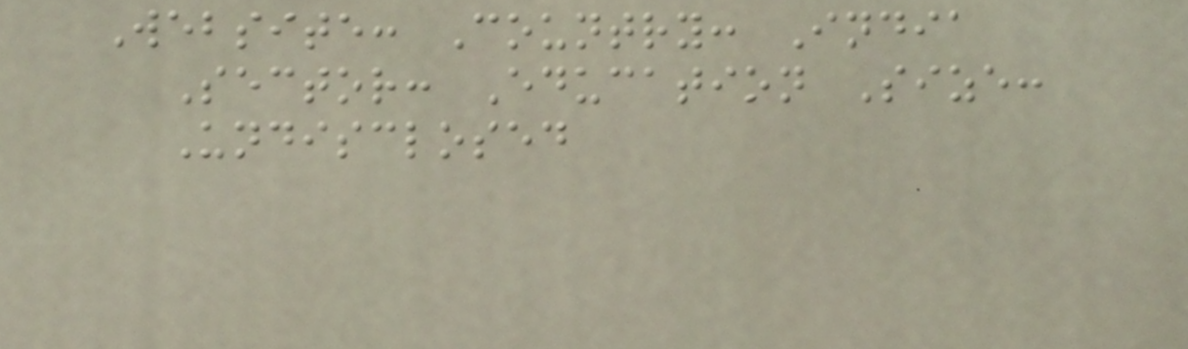Website: Country: India
Sector: Education Size:
Undisclosed
